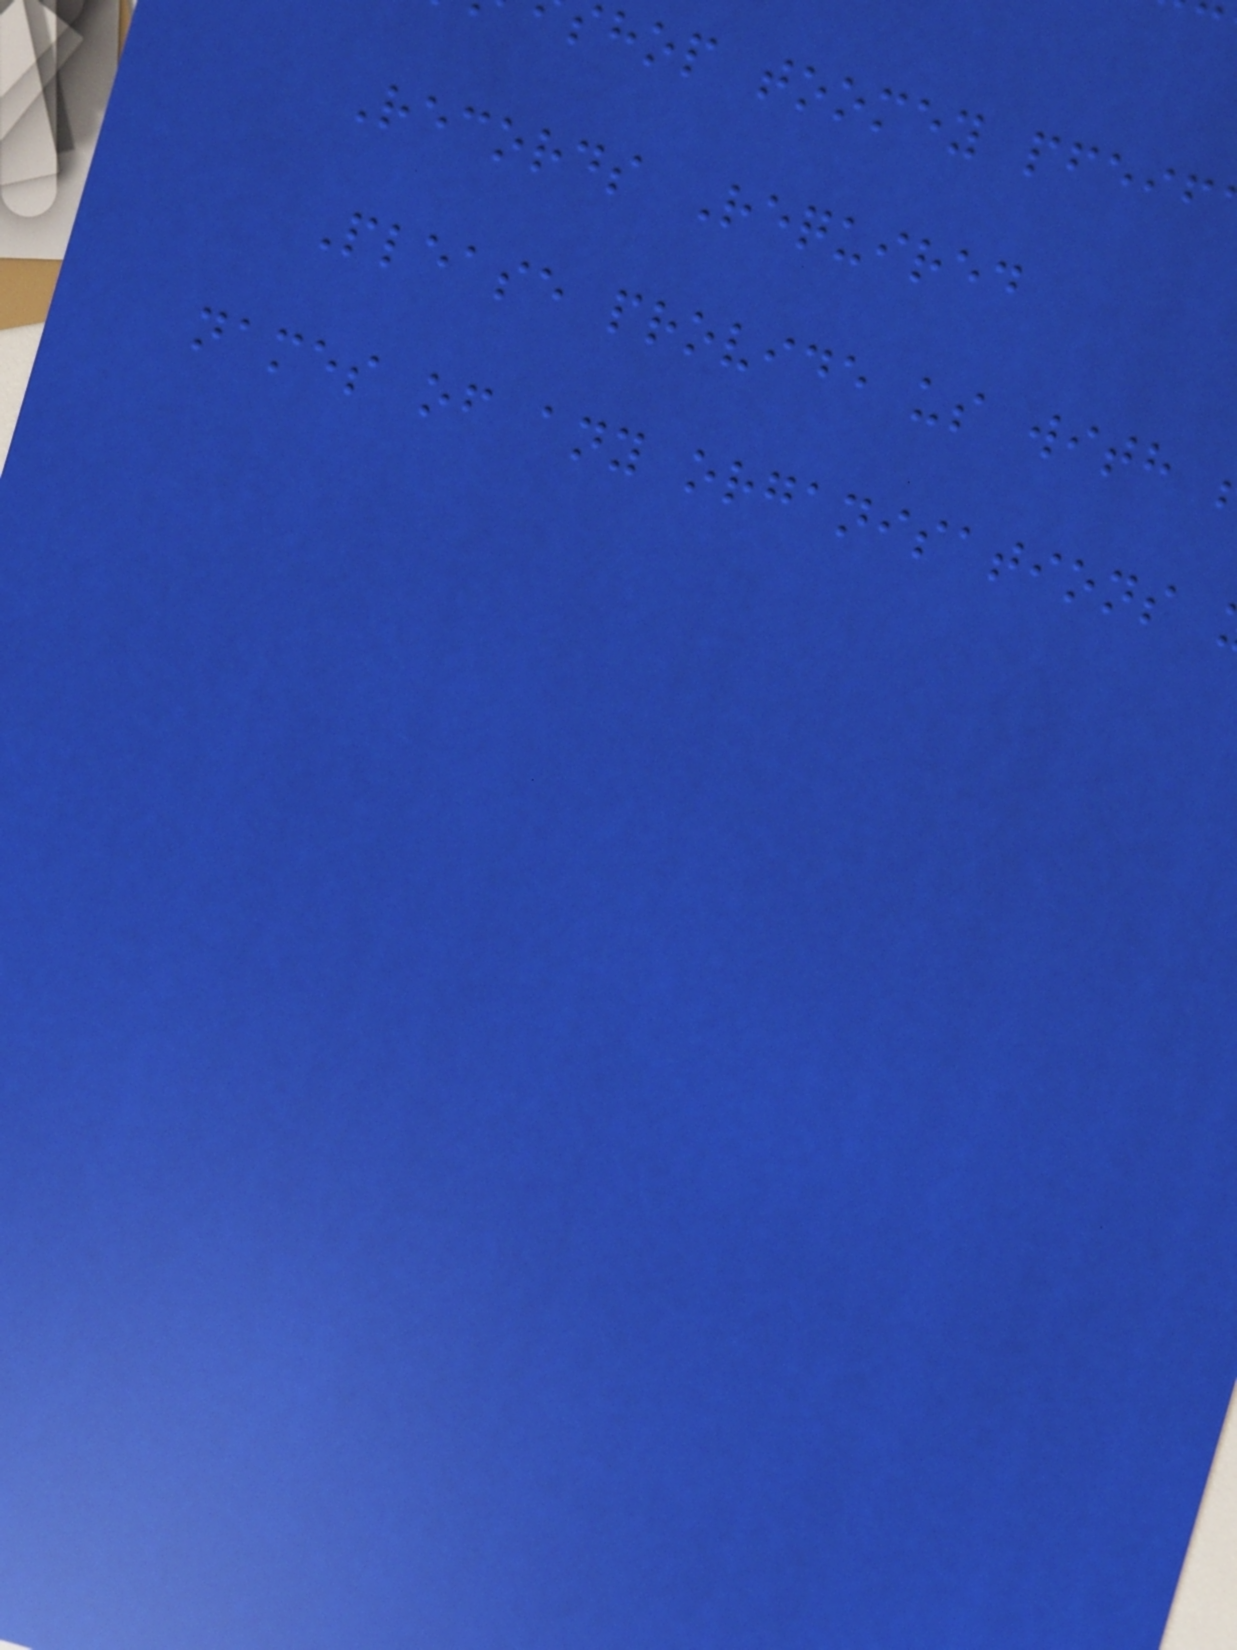hop toomey
Records Required
Please provide us with
names of any organisations
